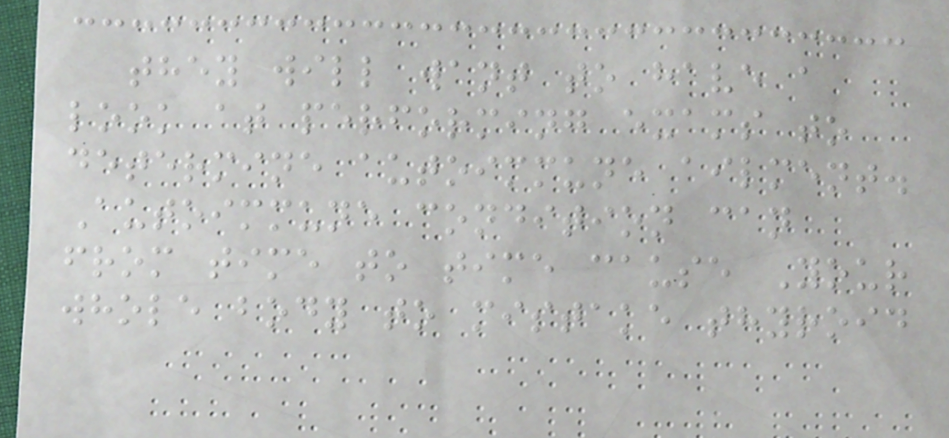they will want to have a
look at performing exams to
determine autoimmune ailment.
Autoimmune condition can
from time to time cause Your
whole body to mistake thyroid
